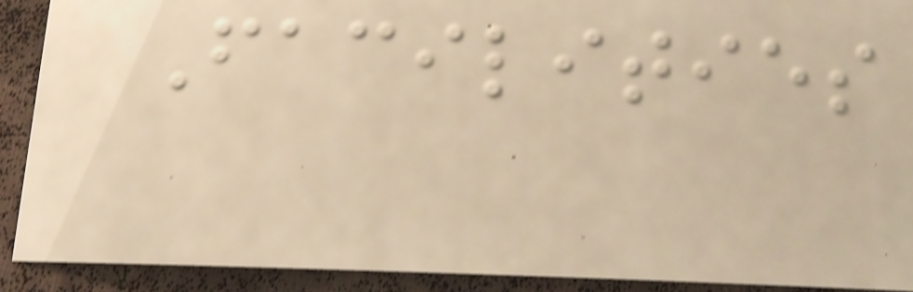Facilities
